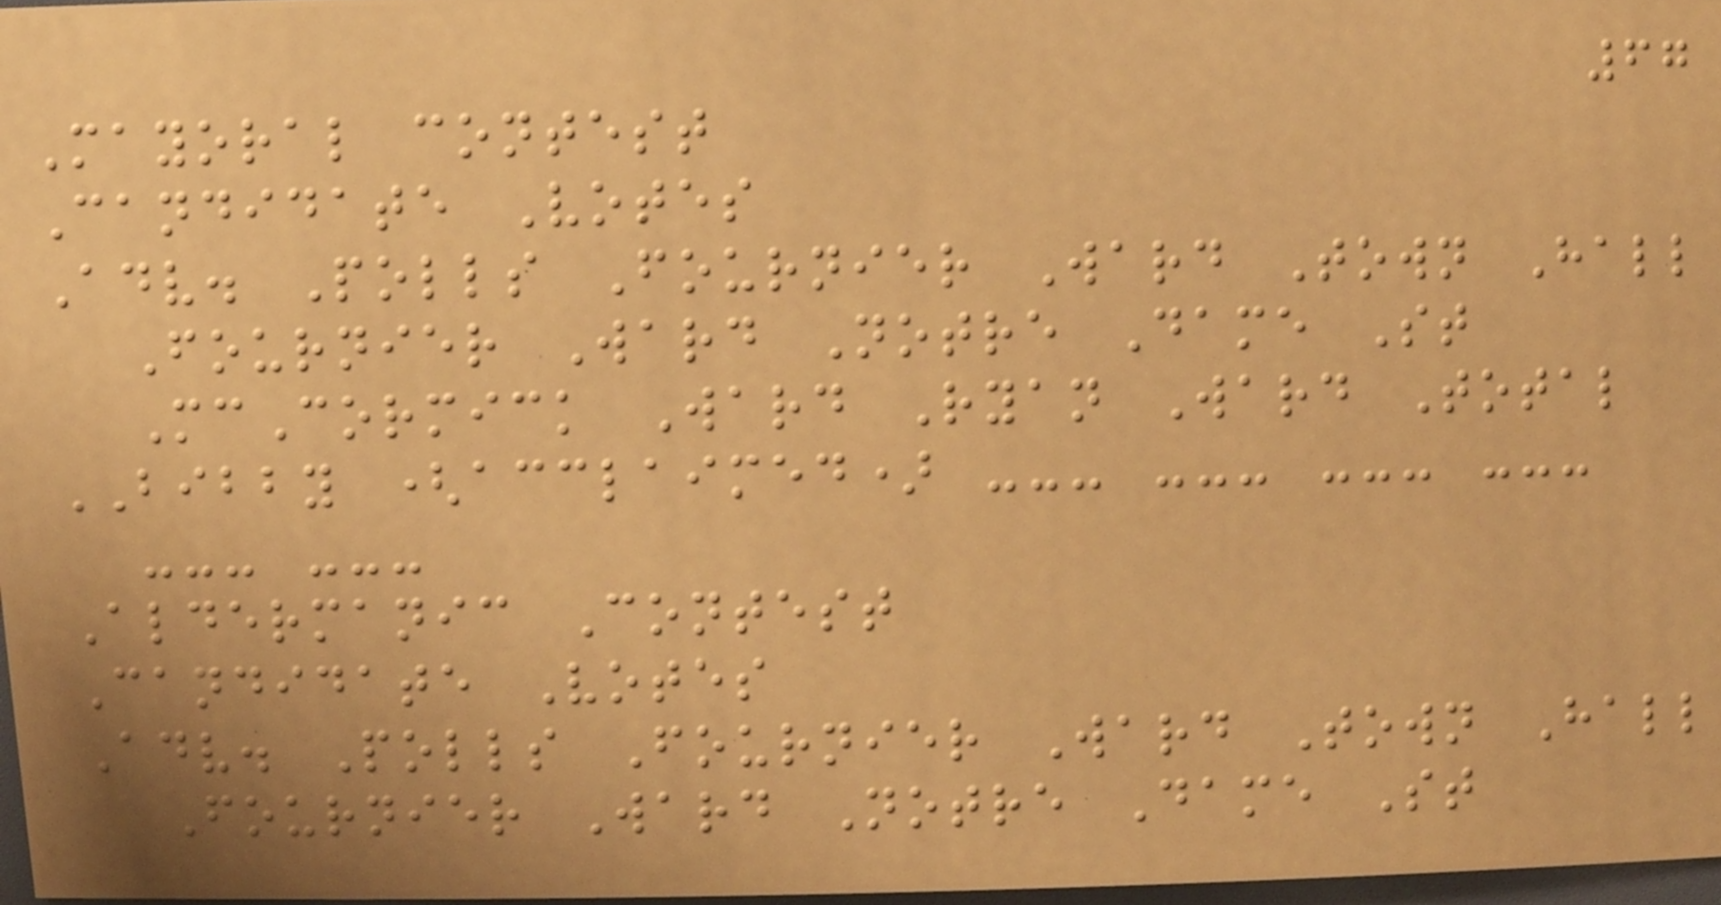67
Mayoral contest
Candidate Votes
Adv. Polls Fournier Ward Town Hall
Fournier Ward Notre Dame St
McCormick Ward Ryan Ward Total
BIBBY (acclaimed) --- --- --- ---
--- ---
Aldermanic Contest
Candidate Votes
Adv. Polls Fournier Ward Town Hall
Fournier Ward Notre Dame St
